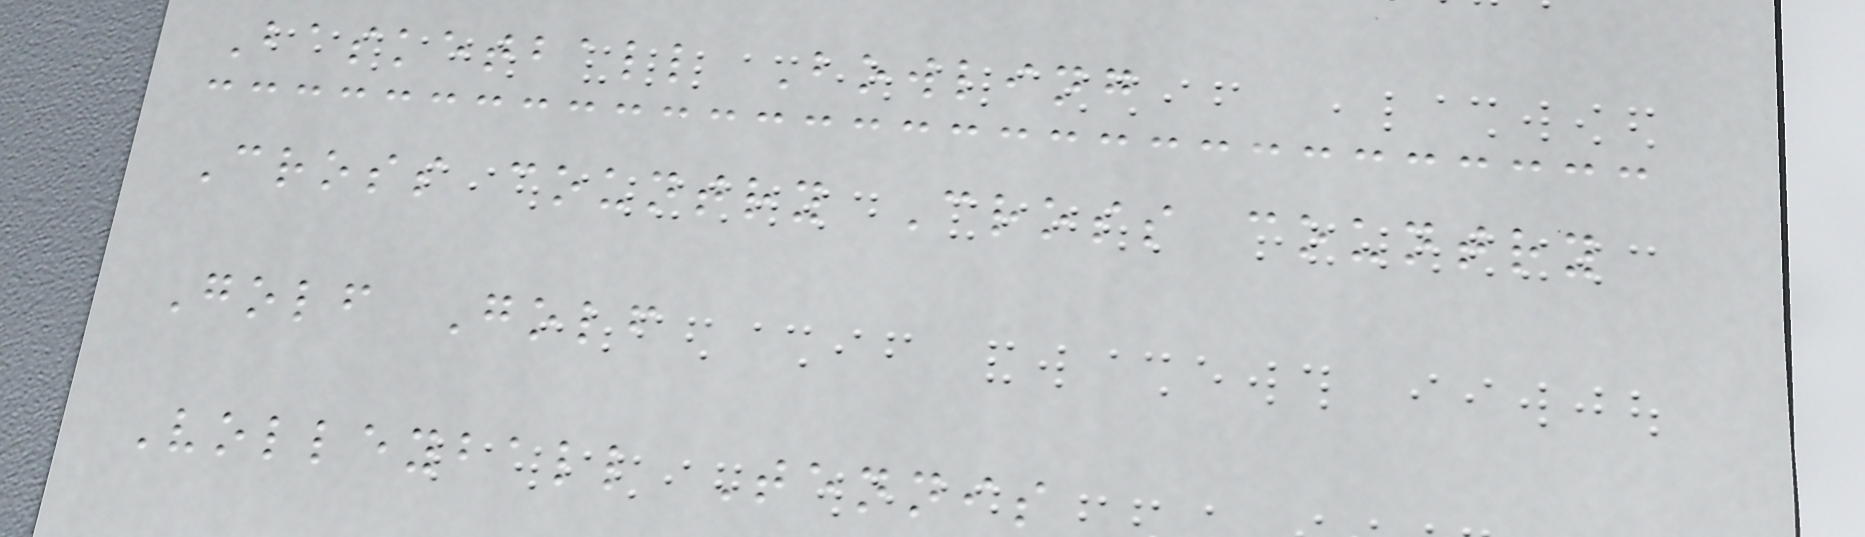Basketball Bowling
Cross country Cross country
Golf Golf
Volleyball Tennis
